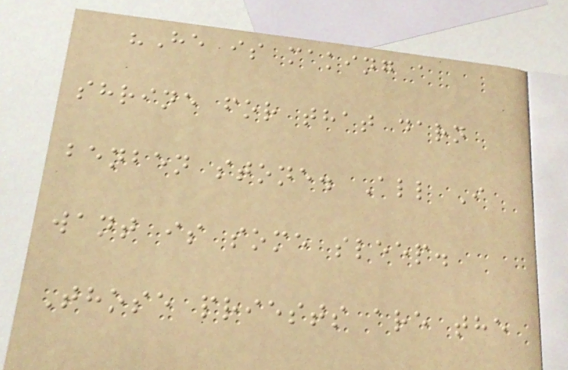"He is making a
shrine for that darn
benben stone. All I
want is some sleep.
Those priests are the
